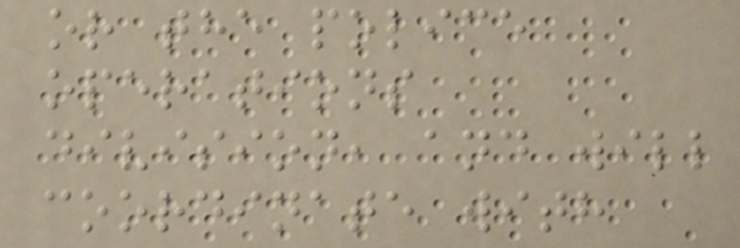or the police
operations
division, and will
coordinate with
